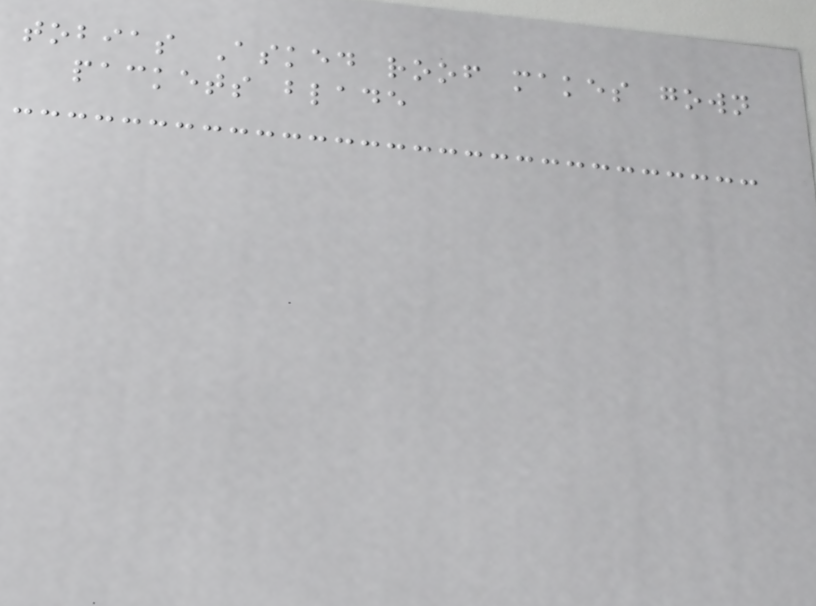tobias Asked roof makes gown
packets blade
